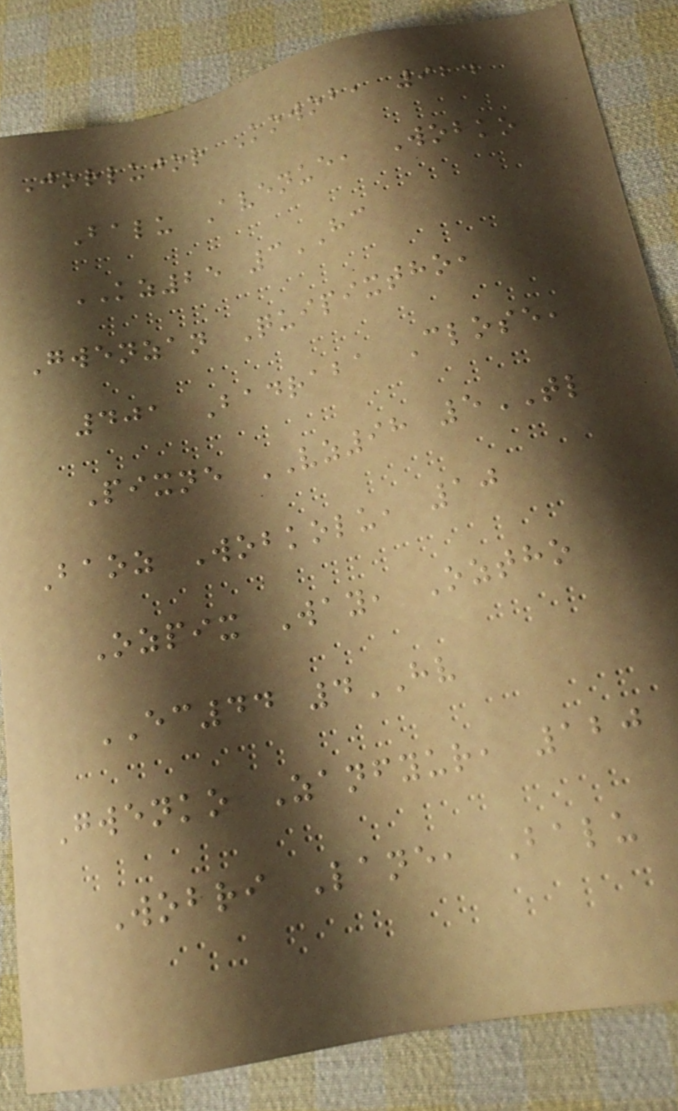Jorlujor Kowob, 924
Balu Avenue, Wobko
KZ25 3HC
Gwenzan Quipixtho,
401 Badraba Close,
Pixne VZ98 5TL
Baoz Wobkolu, 10
Ozpix Way, Oztho
EC44 4HV
Gwenko Zanfyur, 120
Wobri Lane, Balu
